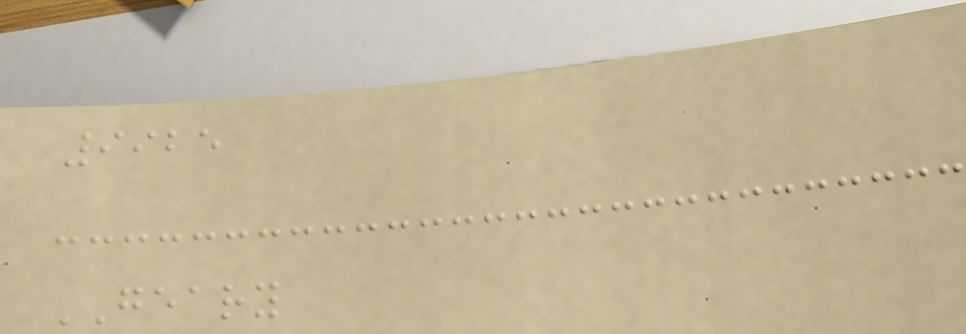9925
GEARY
